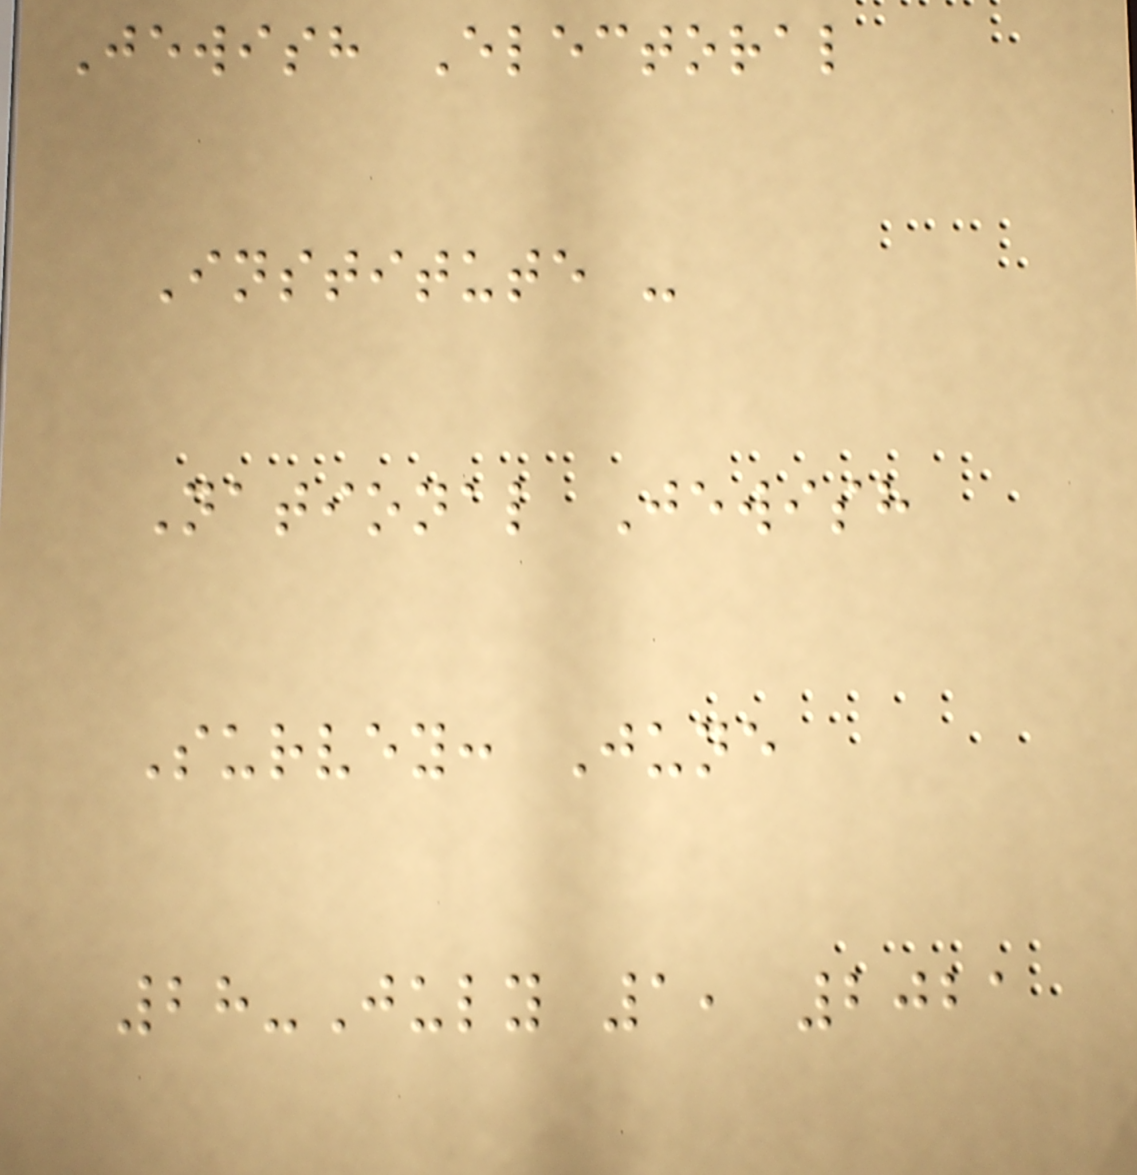Jewish Electoral
Institute -
National Jewish
Survey: June
28-July 1, 2021
